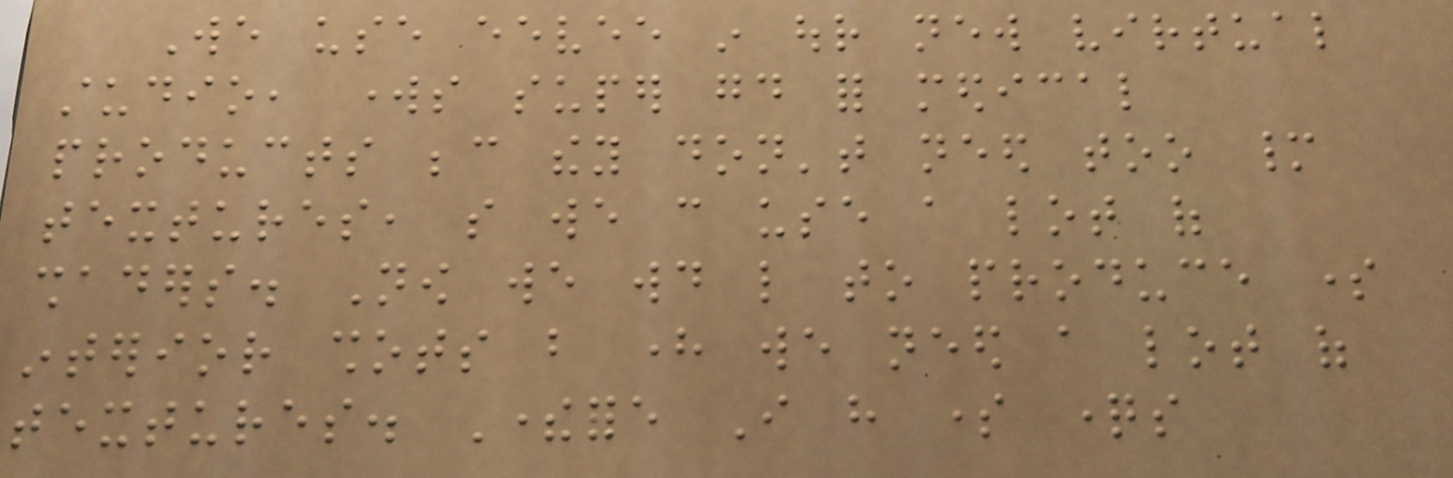We use eevee in our new virtual
studio, works super good for medical
products because they don't need too many
textures, so we can use a lot of
shaders. Now we would like to produce some
interior shots but here we need a lot of
textures. Therefore I have some questions
